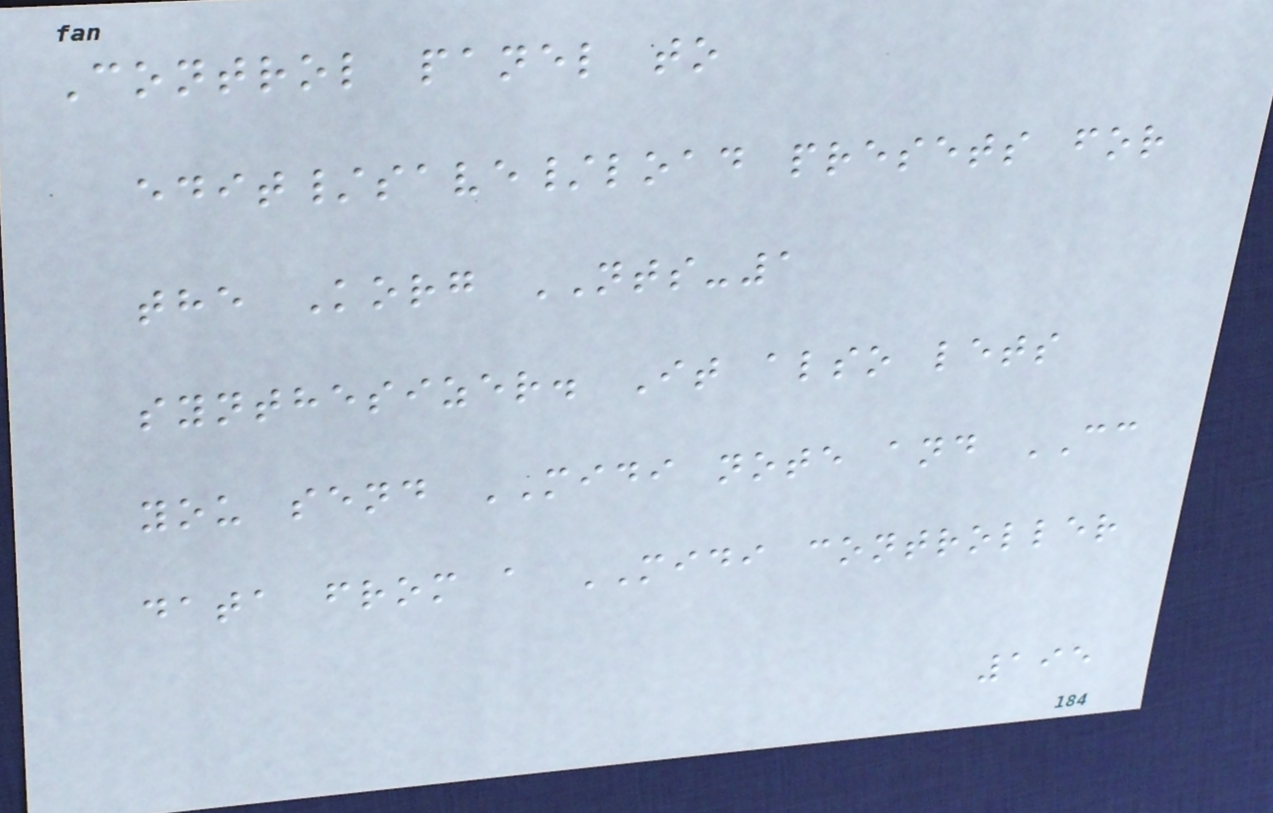Control panel to
edit/save/load presets for
the Korg NTS-1
synthesizer. It also lets
you send MIDI note and CC
data from a MIDI controller
195
